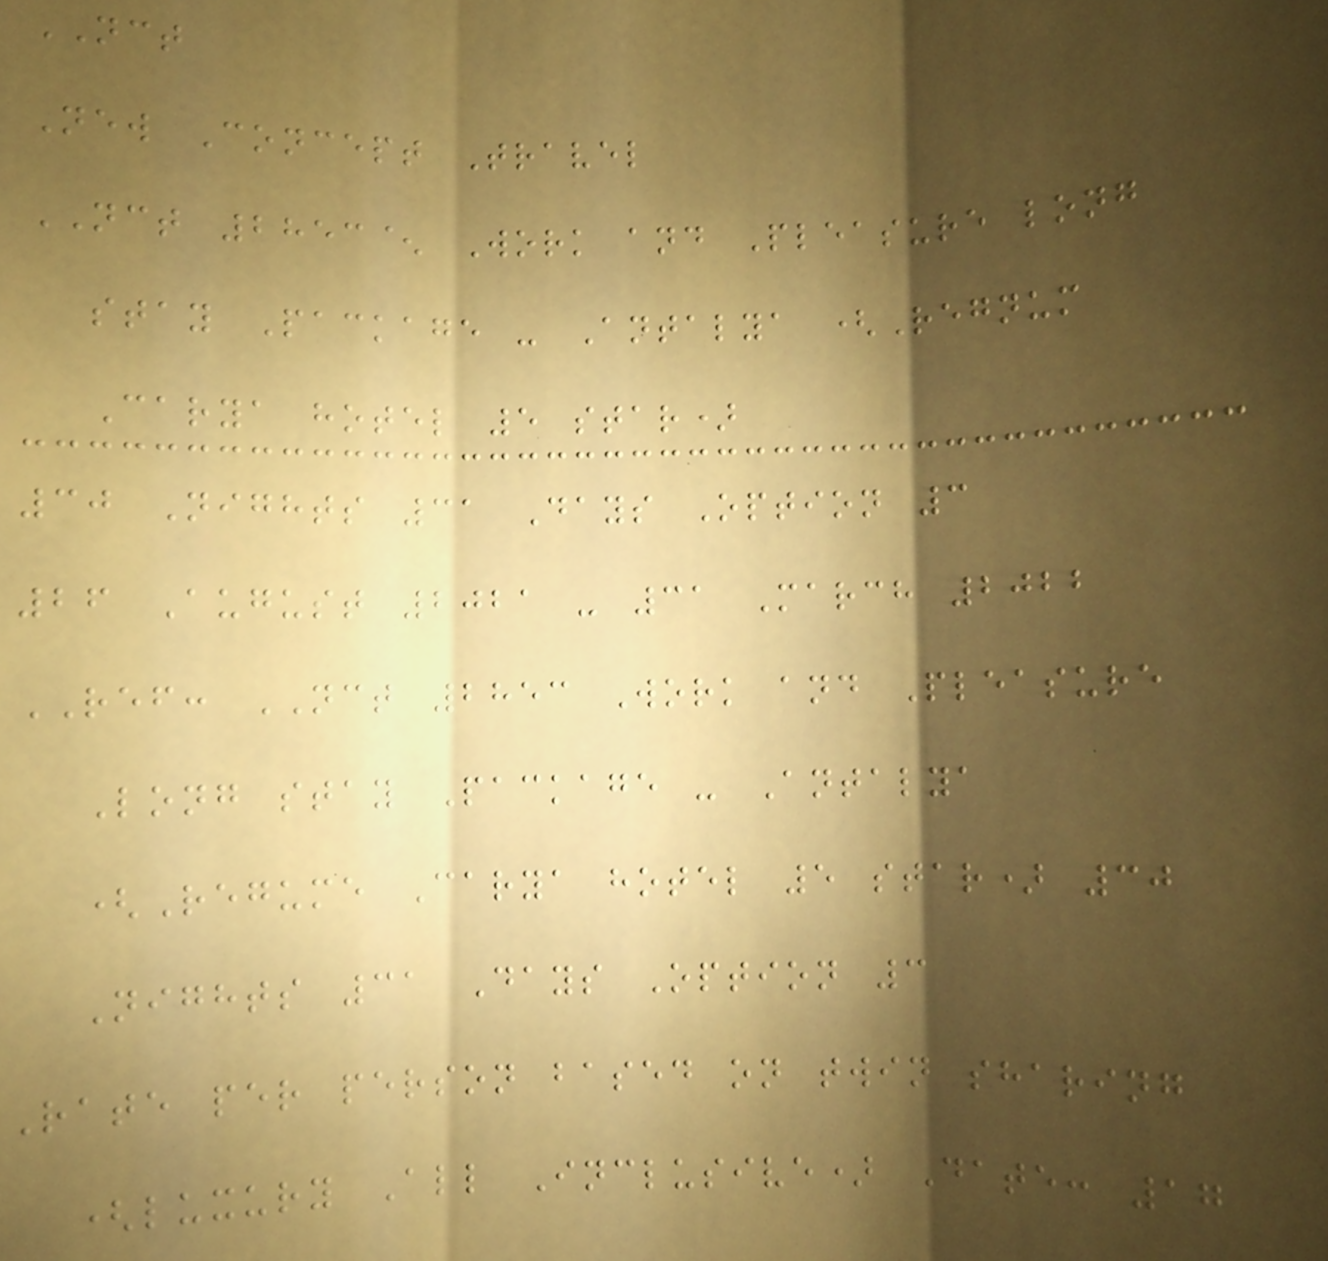NCT
New Concept Travel
NCT 2853^ Work and Pleasure long
stay Package - Antalya (Regnum
Carya hotel 5 star)
30 Nights 31 Days Option 3
26 August 2021 - 31 March 2022
REF: NCT 2853 Work and Pleasure
Long stay Package - Antalya
(Regume Carya hotel 5 star) 30
Nights 31 Days Option 3
Rate per person based on twin sharing
(luxury All Inclusive) Date: 17
